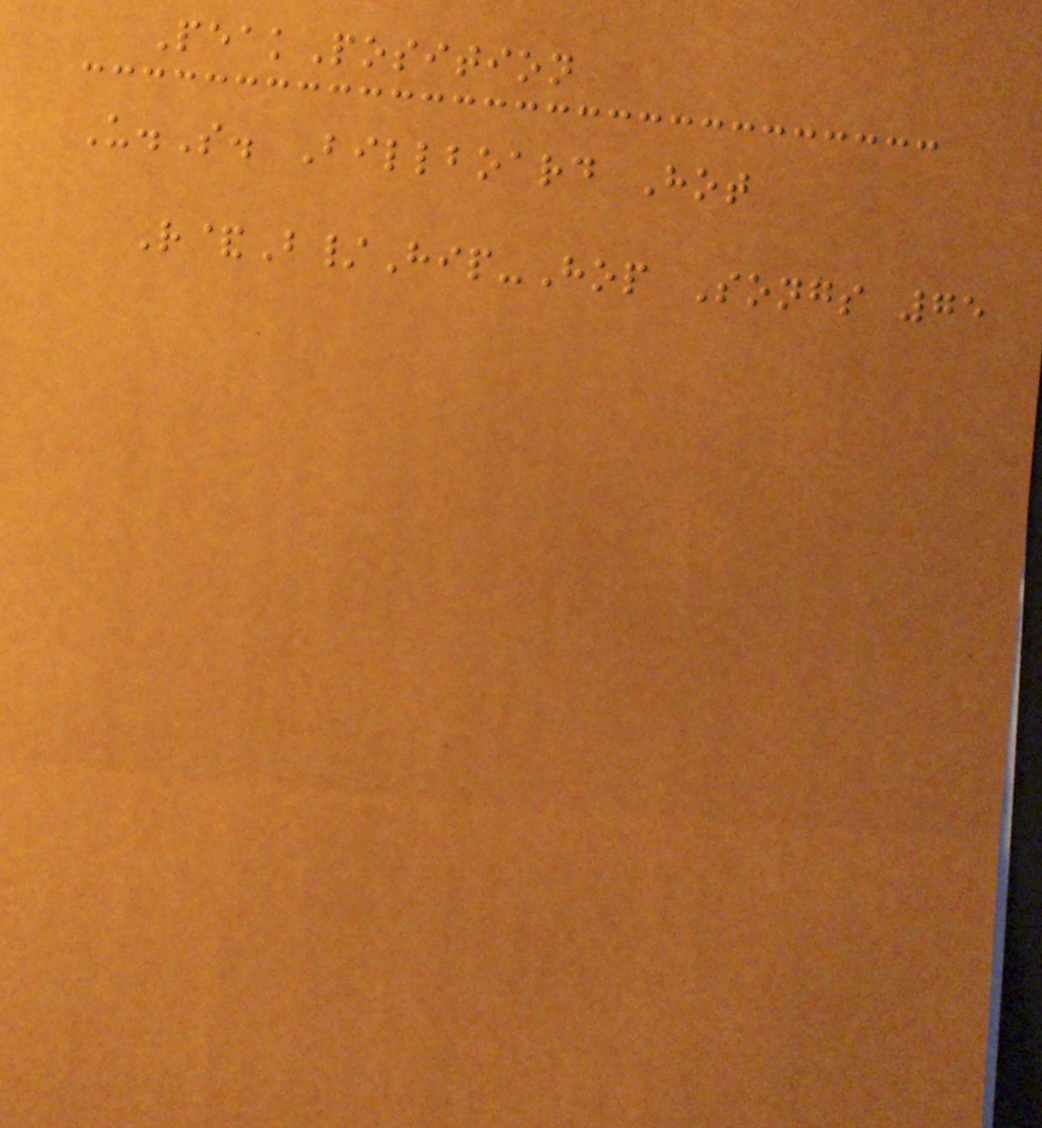PeakPosition
U.S. Billboard Hot
R&B/Hip-Hop Songs 75
